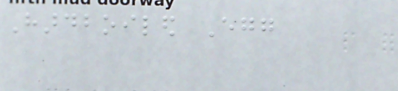Hardboiled Egg
